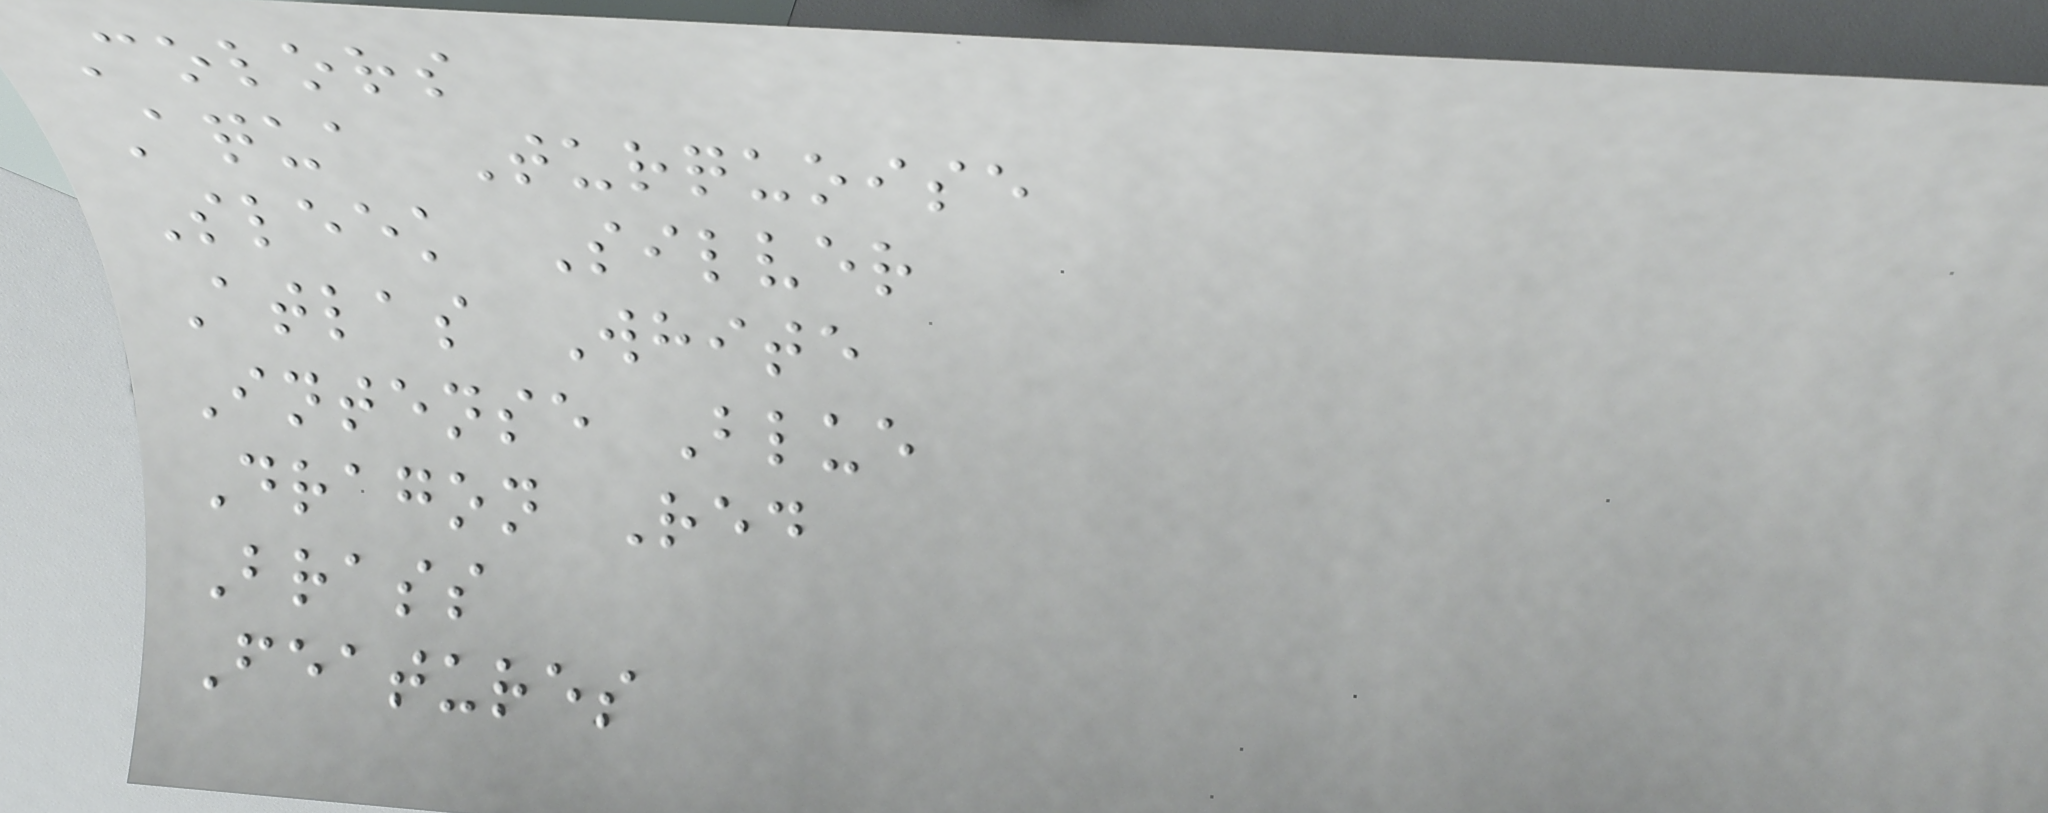Colors
Aqua Turquoise
Sleek Silver
Atlas White
Intense Blue
Dragon Red
Brass
Features
